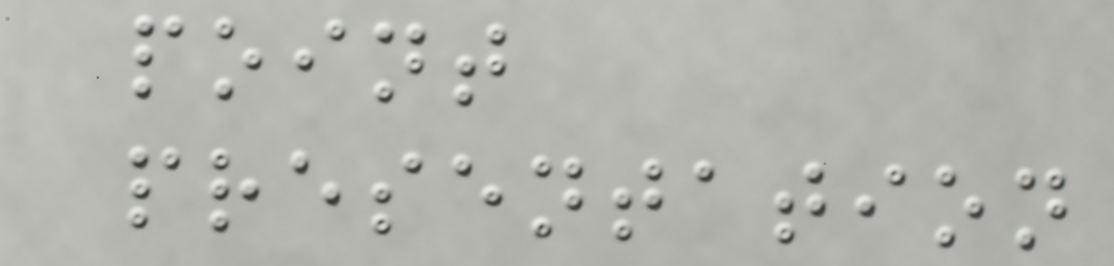point
presentation
